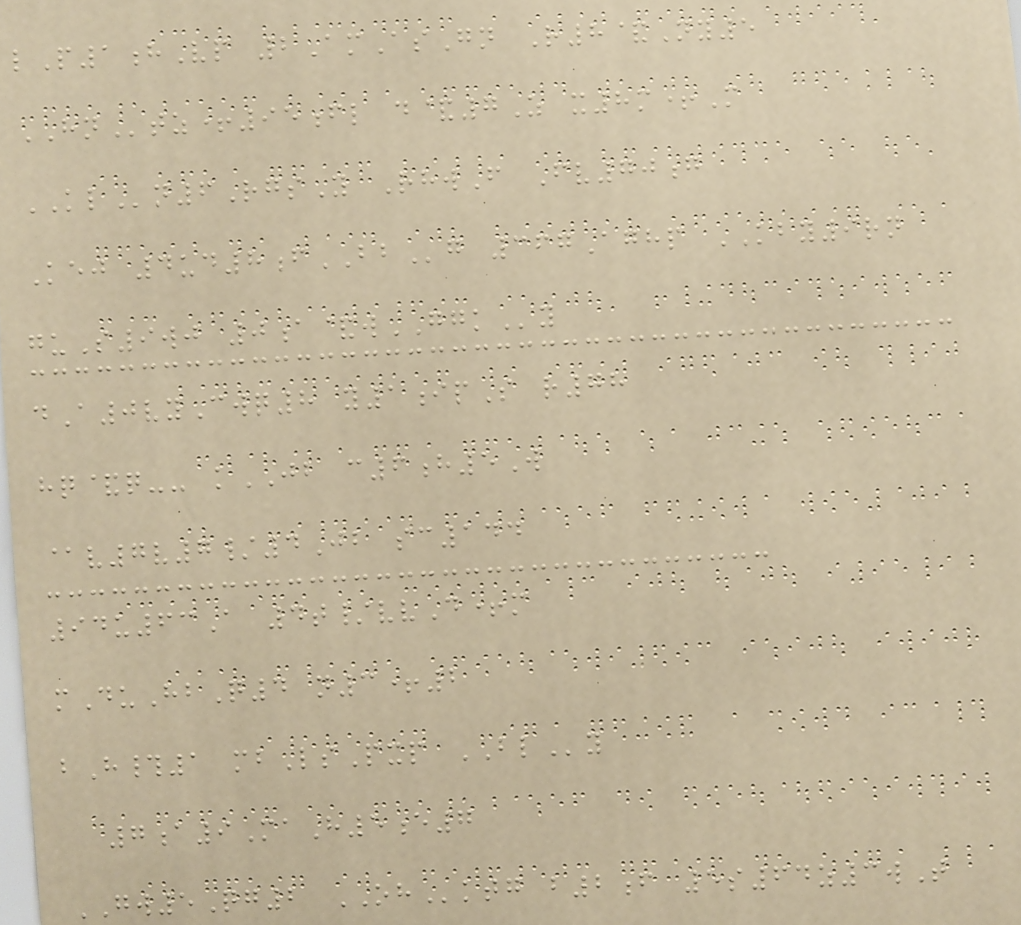lP1hVp 2AmAsGn R8&Ny5
HNtz+95fl d&7Z x8m+M
KLn6RgsY RhwF Fv70g
Kej 4ud8fBBg 367Aghp KBY9rn
guS9wj 0a&wGGKy
dA0vyCwq8 y1ipS r78
hq&q-- kJB c6h5W
@v7v7/4Jb sc144
94u63A 4t/vvD+m
mDuHbQ4 n3+2
bH#1 mbLsPxp BLy
7a9MaH5e7
GW5Qg2 OHktg b2f 5s64z3wT
